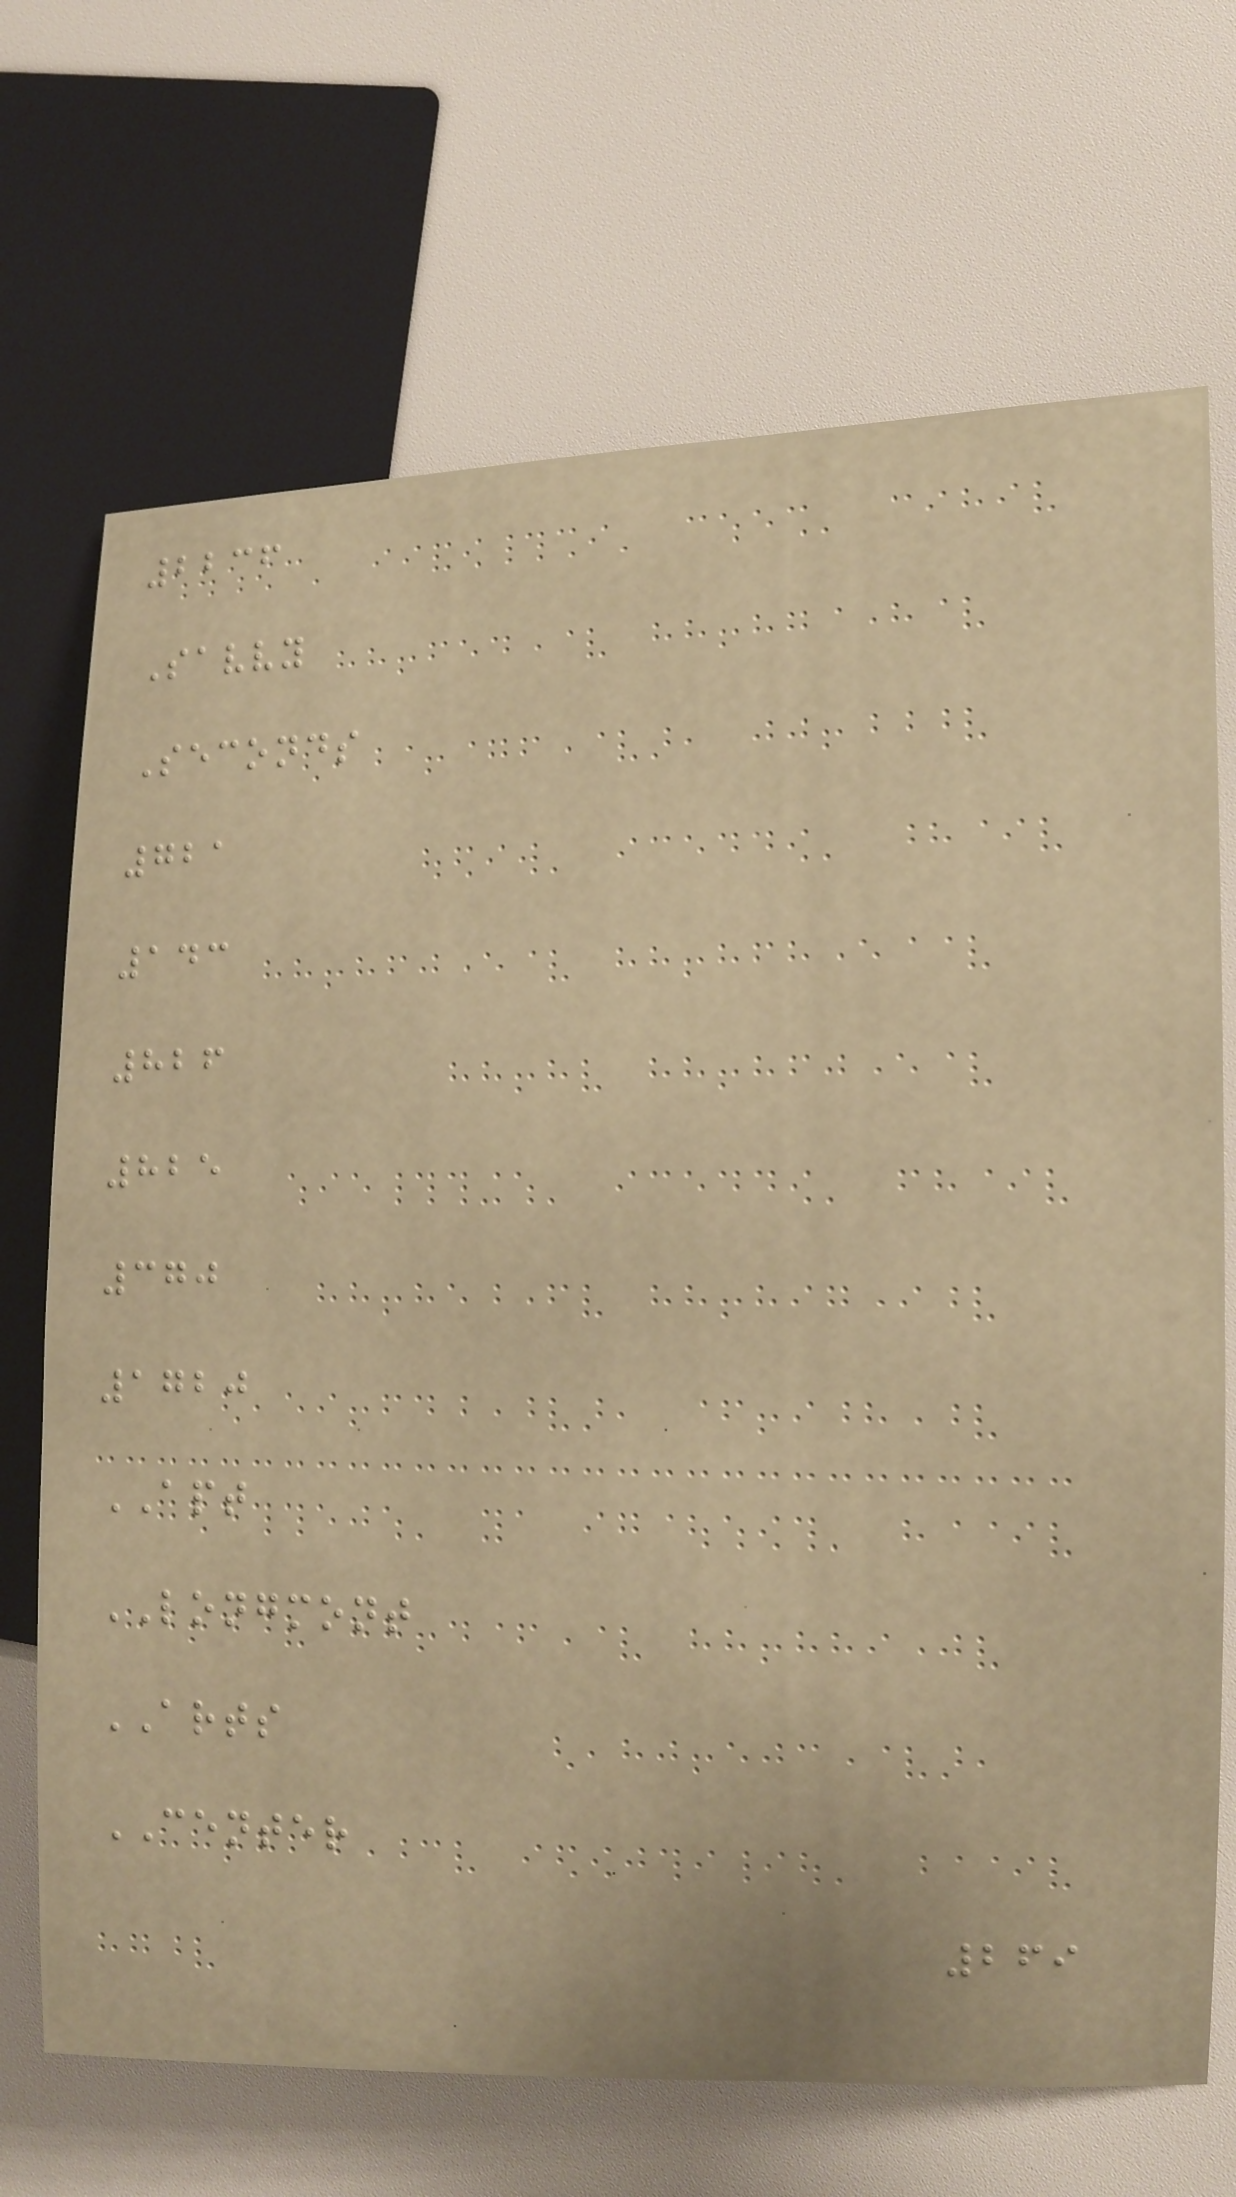2236
Savvy
Seconds
721
143
826
825
370
1720
APT
LONGMONT
ARTS
CENTER
269
